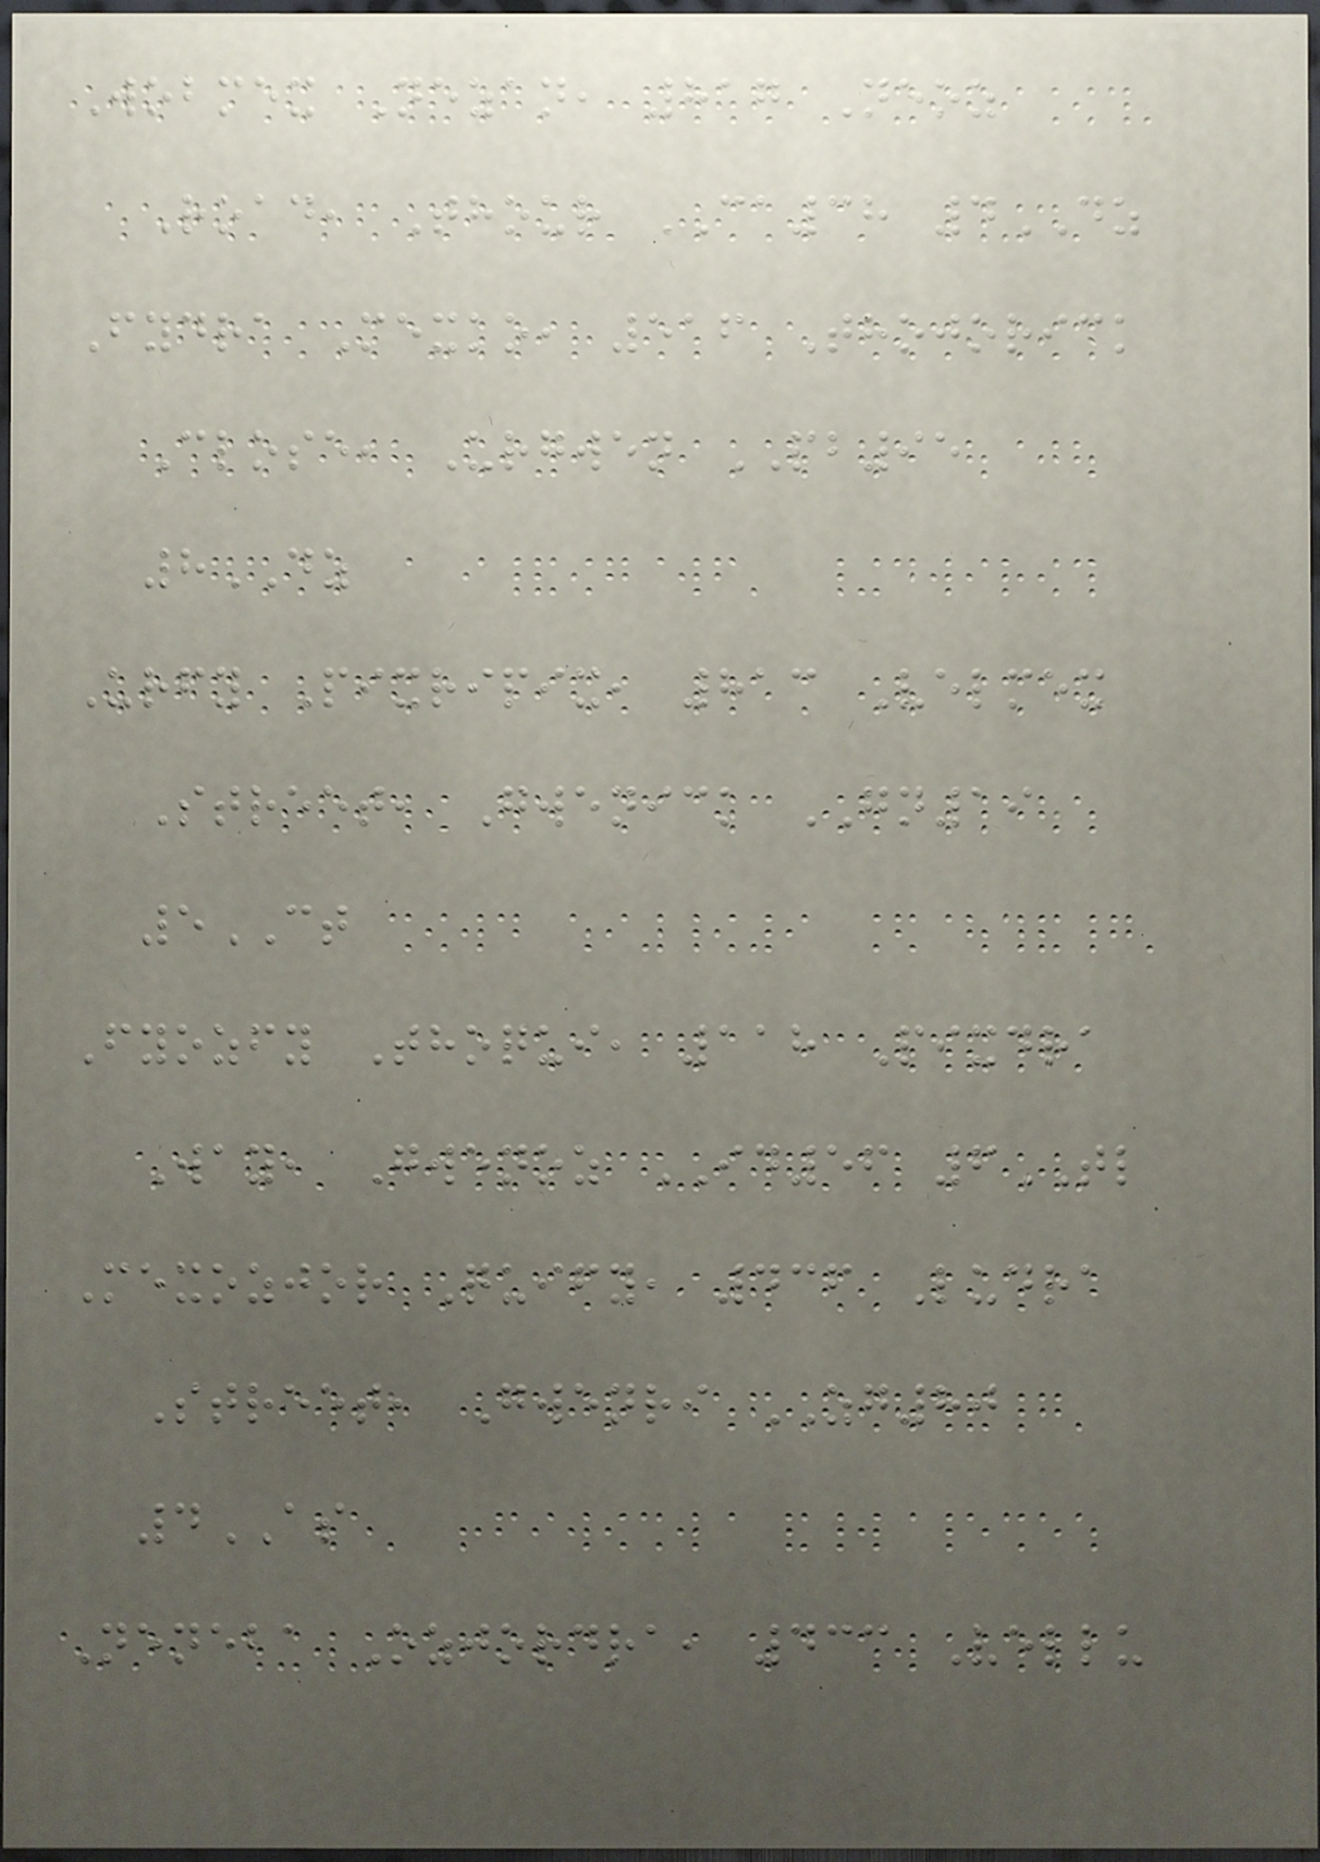Wobmex Nezan, 817 Neoz
Road, Thour CA38 4DZ
Fydra Mexko, 516 Thojorick
Close, Urgwen PB95
8DZ
Urfy Pixripix, 813 Velmex
Street, Gwenick GN19
5CT
Fyozfy Thoqui, 118 Pixdra
Way, Gwenoz ID56 6TL
Mexozjor Quify, 436 Ludra
Street, Gwenri ZG80
4AS
Neneba Ozjordra, 433 Vellu
